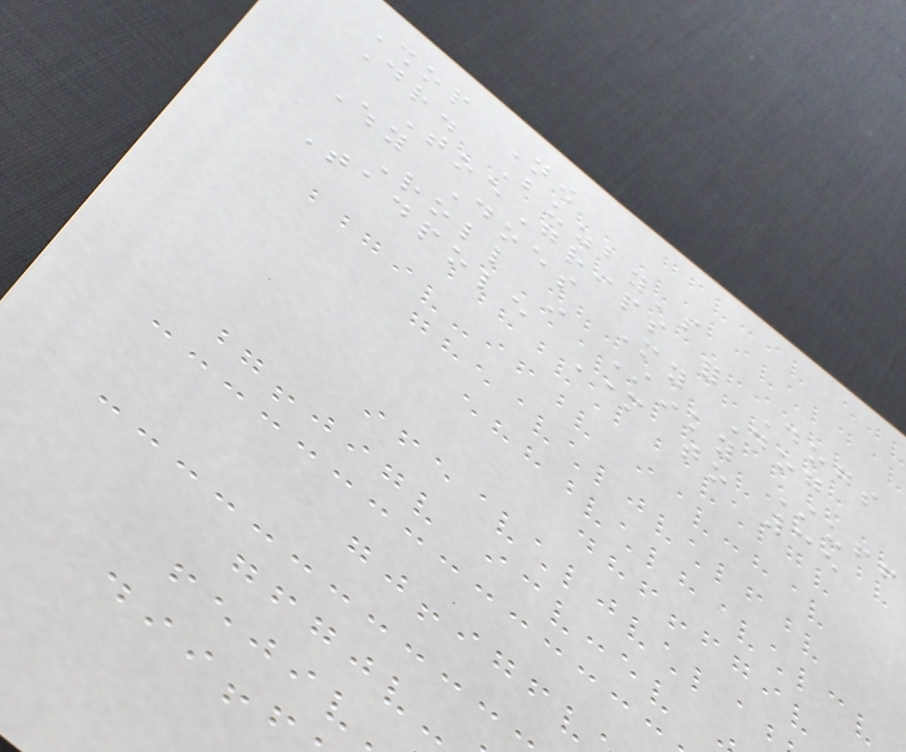Shop Now
Dr. Buzby's
ToeGrips for Dogs
Why Does My Dog
Roll in Stinky Stuff
Tadpole Mother to 35
